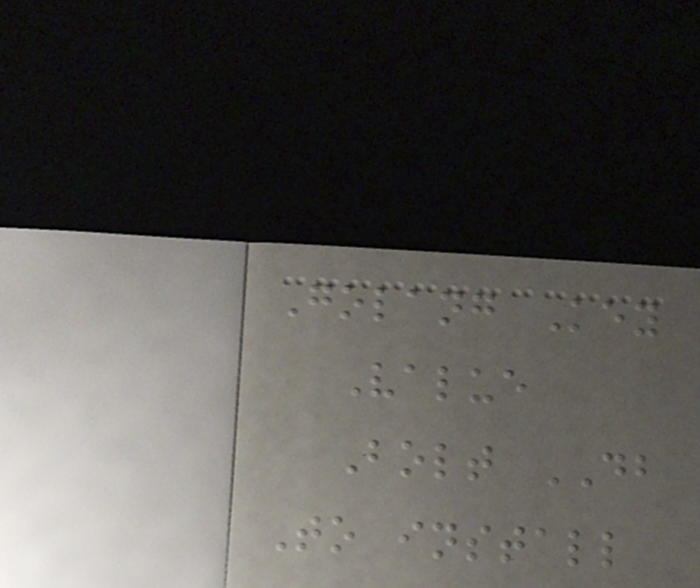Golang Key
Value
Bolt DB
To install
